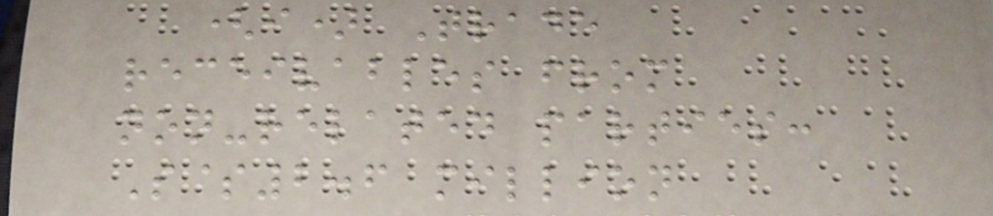(i) Trade
receivables from
non-related parties:
S$2.6 million
